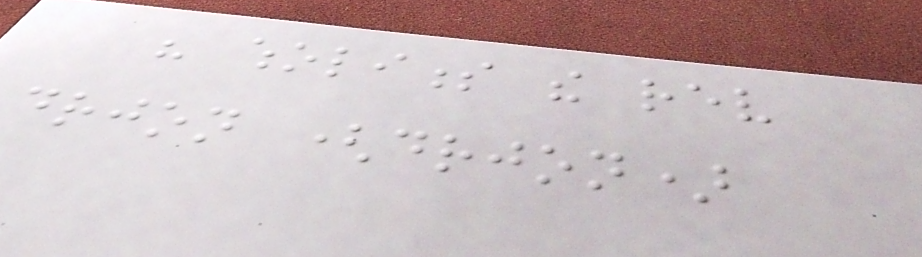his wholiness the rev
drjon (drjon)
